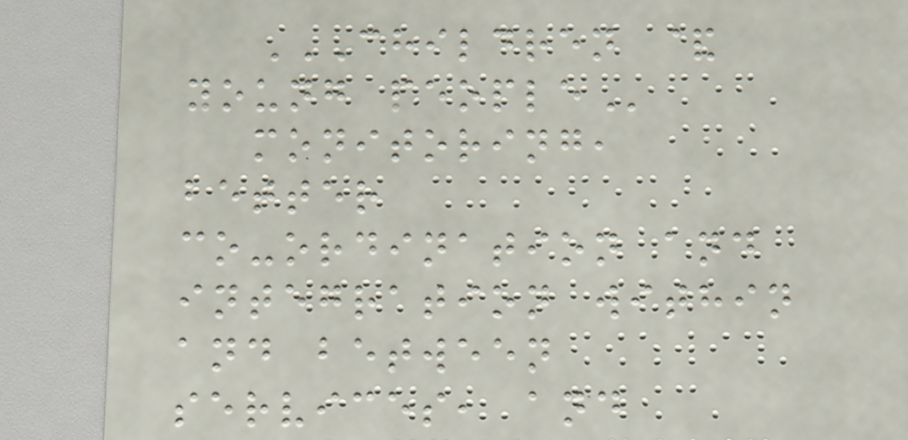CHILDREN &
YOUNG PEOPLE
monitoring,
better
co-ordination and
integration within
and between
services, and
